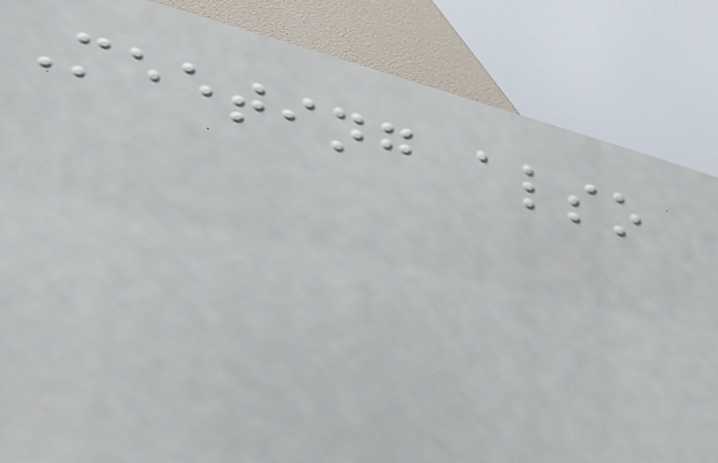Meeting also
